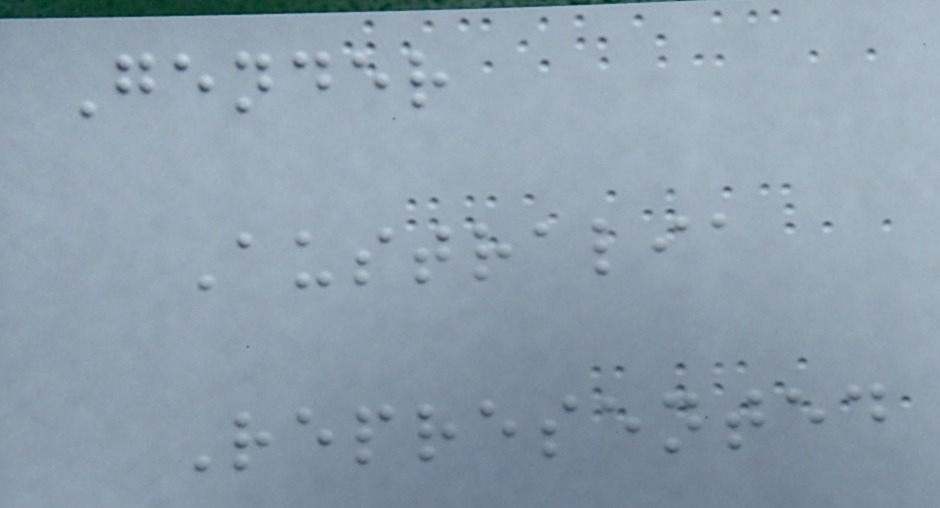Gender
Australia
Represented
